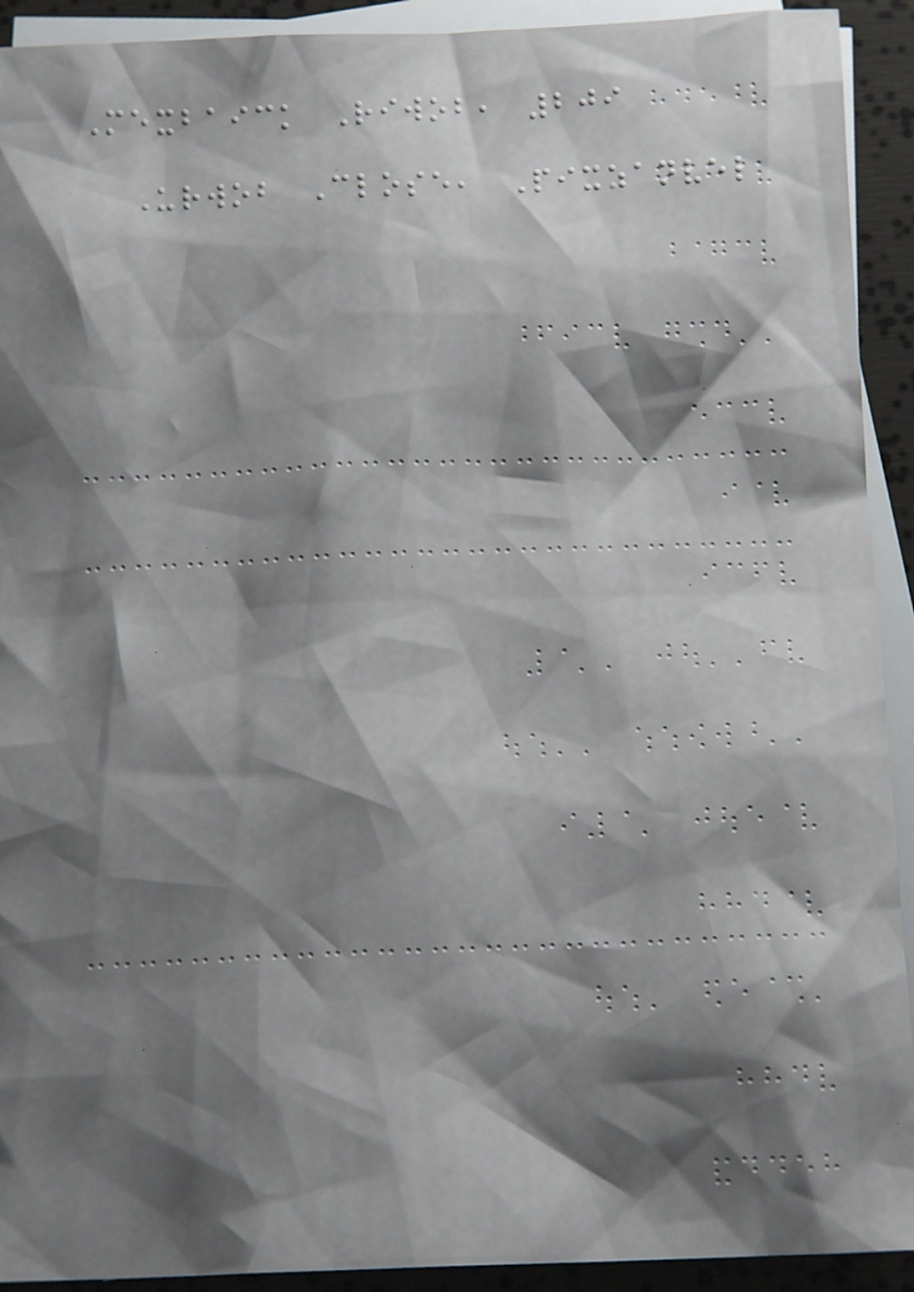Mexbaick Riwob, 209
Urwob Close, Pixzanvel
